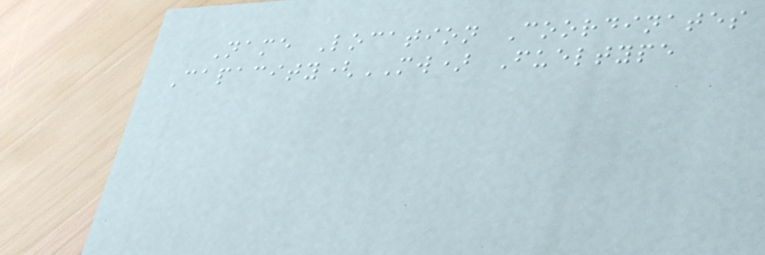Name Location Coordinates
Capacity(MW) Fueltype
